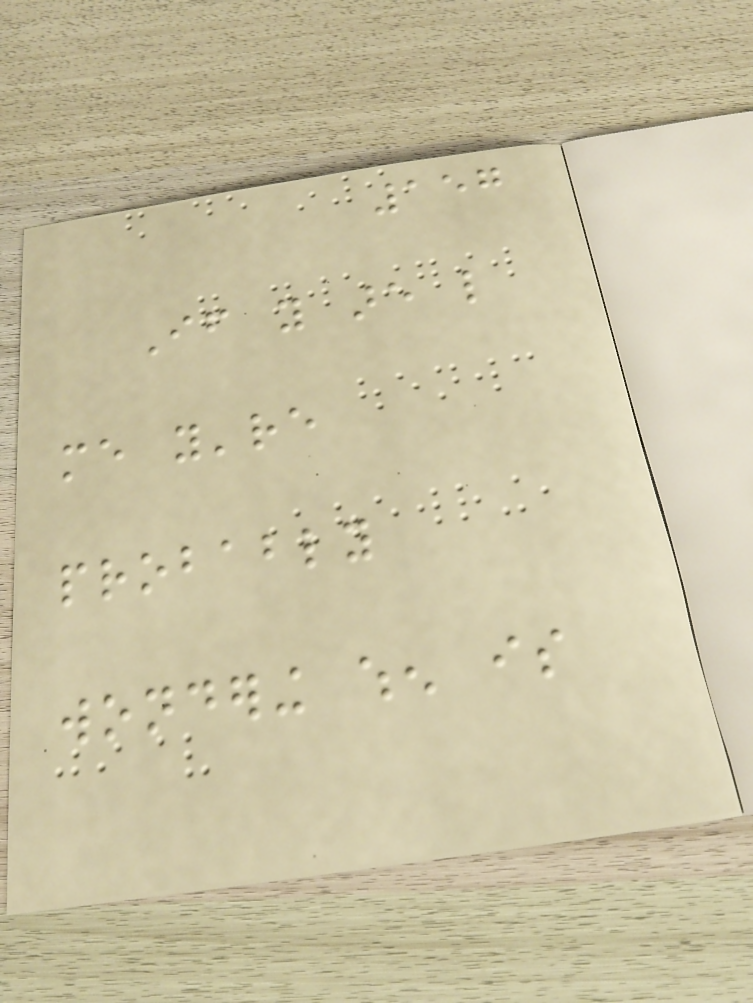157
If you are like
me you're
probably
wondering when is
